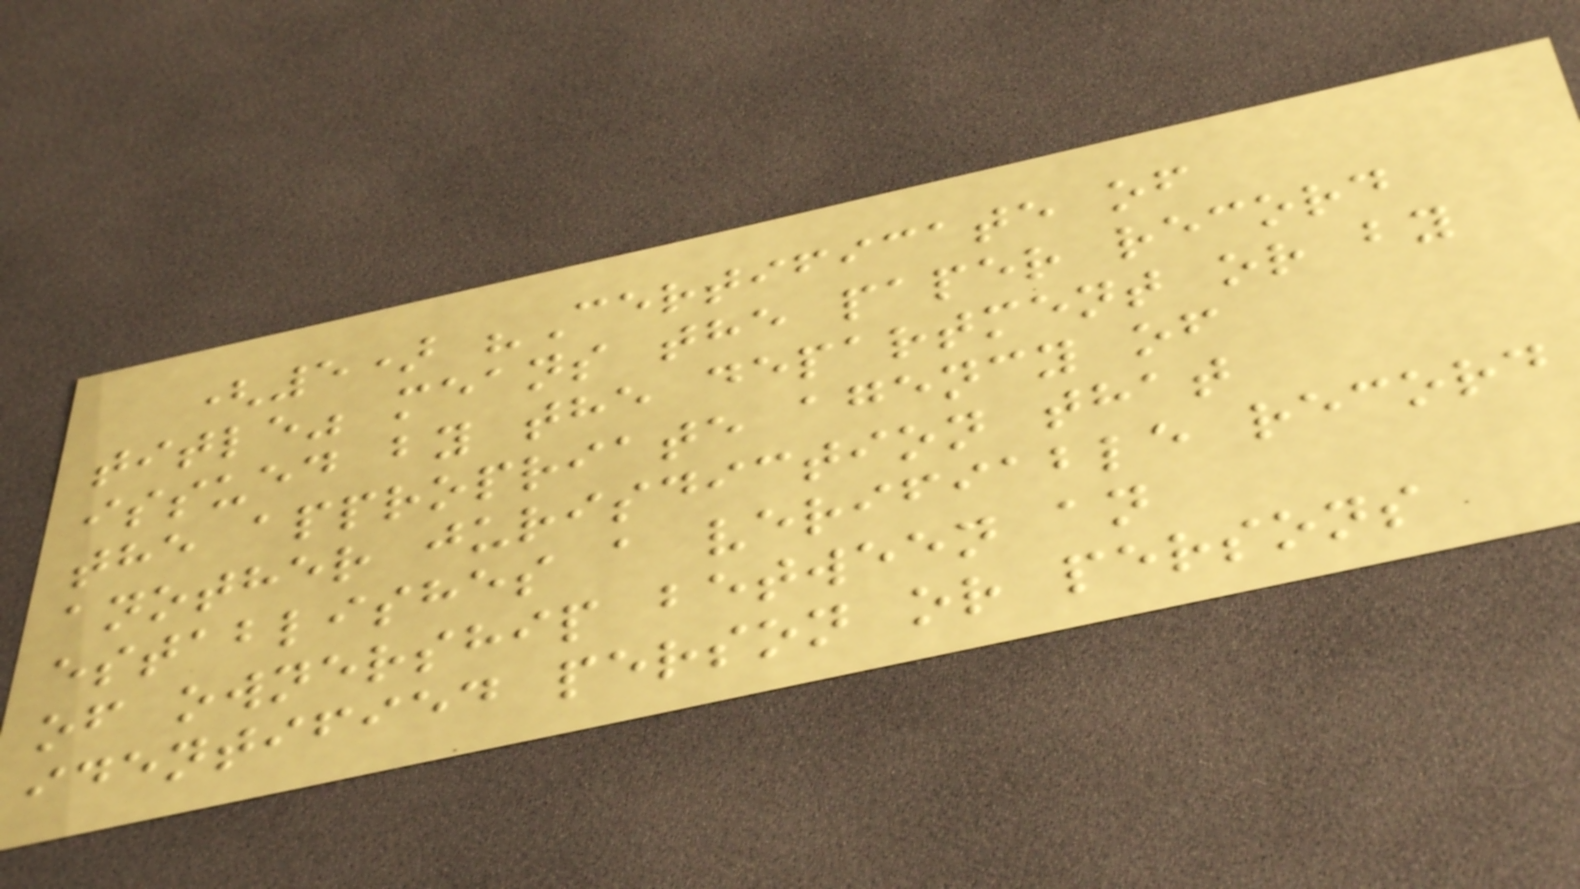(5) "Certificate of
title" means the paper record
issued by the department or by
the appropriate agency of
another jurisdiction that
establishes a verifiable record
of ownership between an
identified person or persons
